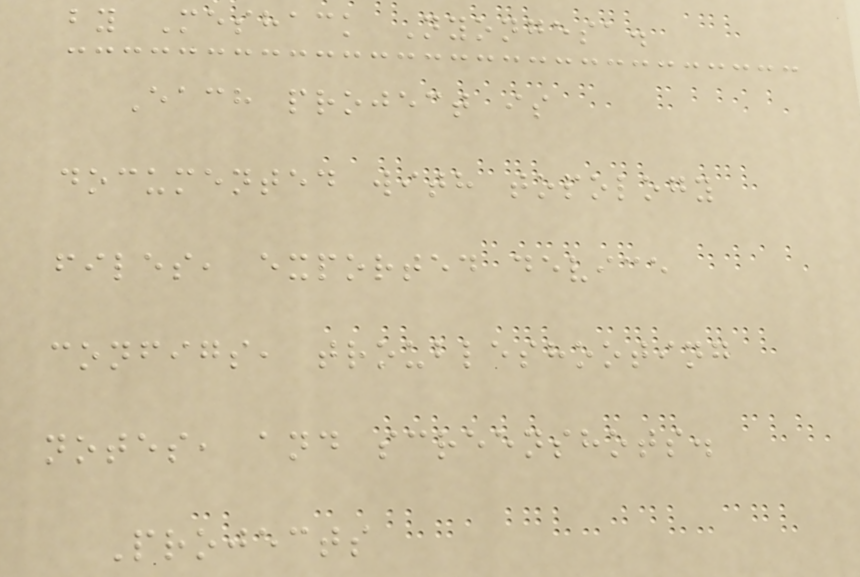by Meshack Nyongesa.
Each project is
documented with topology
files, exported device
configs, troubleshooting
notes, and screenshots.
Projects
